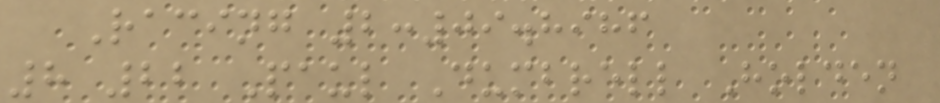Racing 2:09.8986
8 22 Paul Dumbrell Holden
